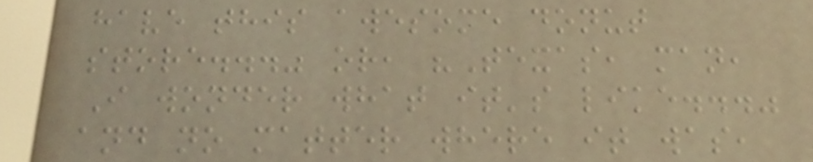have this awesome donut
store..." or, "Texas, man,
I wonder what it's like..."
and no matter where it was,
